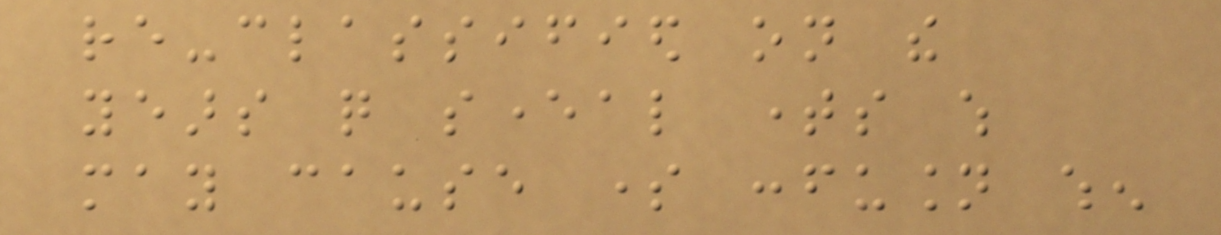re-classified on the
years quite several times which
may cause some confusion when
